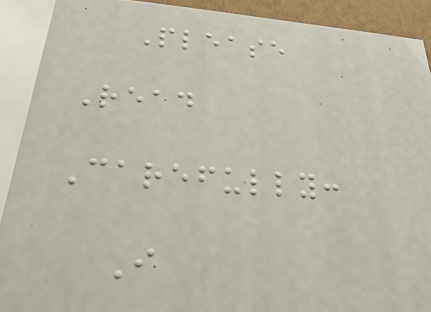Please
Read
Carefully:
I
